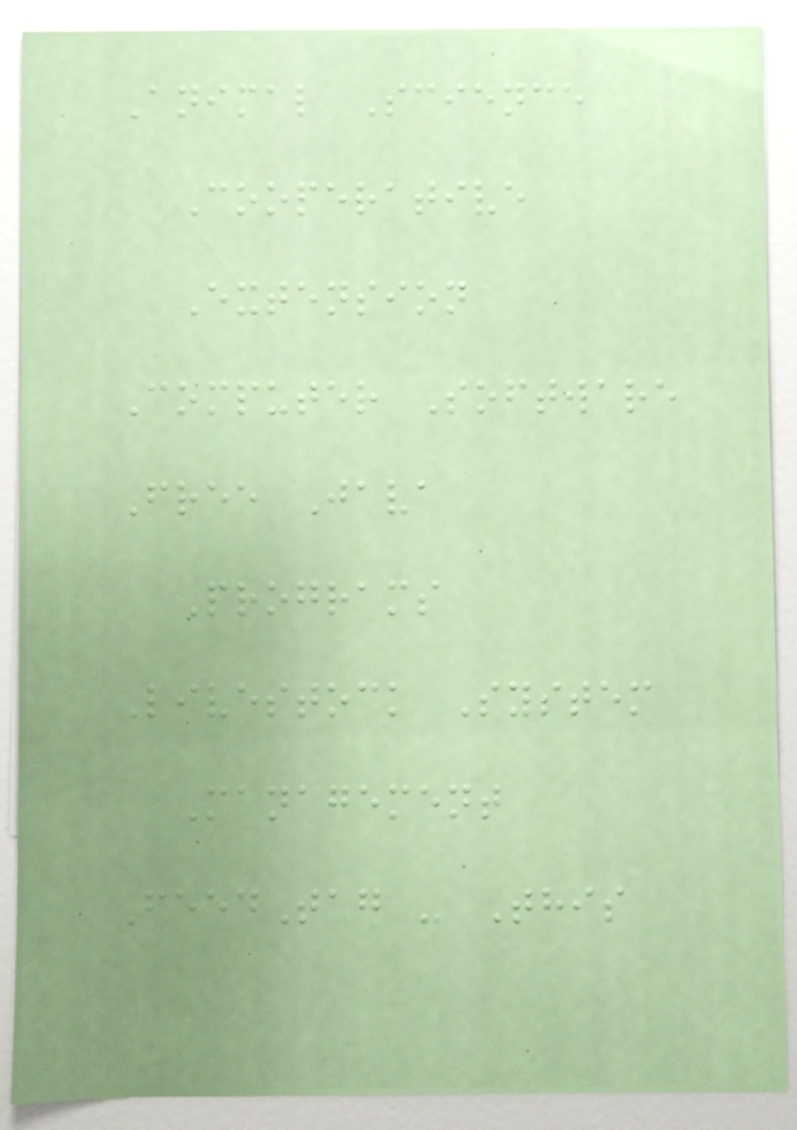Animal Science
Cooperative
Extension
Computer Software
Free Java
Programs
Livestock System
Management
FeedTag - This
